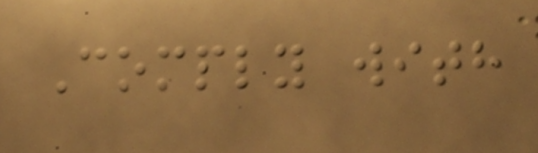Comply with
